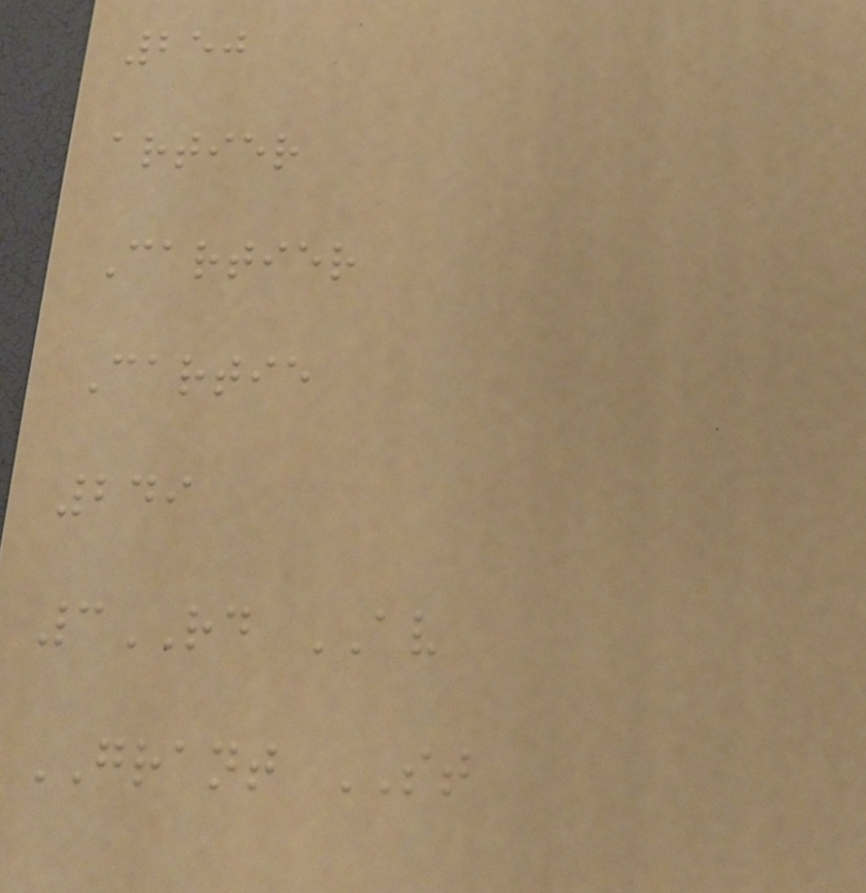250
artier
Cartier
Cartie
249
3RD AV
GRANT ST
